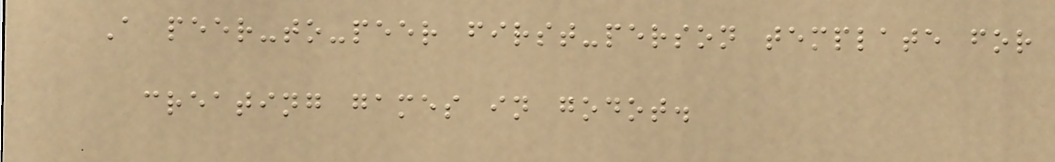A peer-to-peer first-person template for
creating games in godot.
